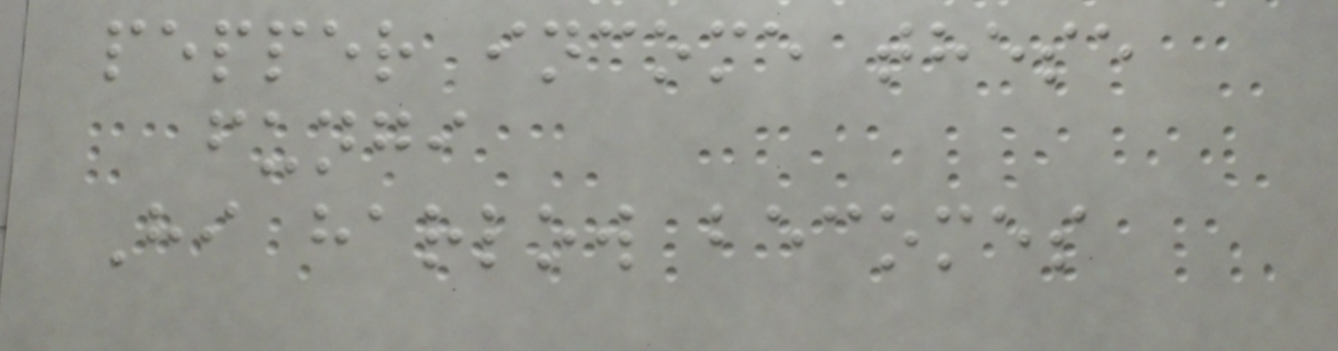pepper income these
fungi
Hi harlow becomes
